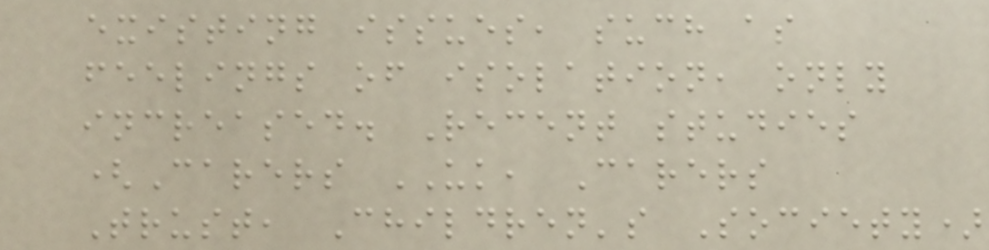existing issues, such as
feelings of isolation, only
increased. Recent studies
(Carers UK, Carers
Trust, Children's Society)
